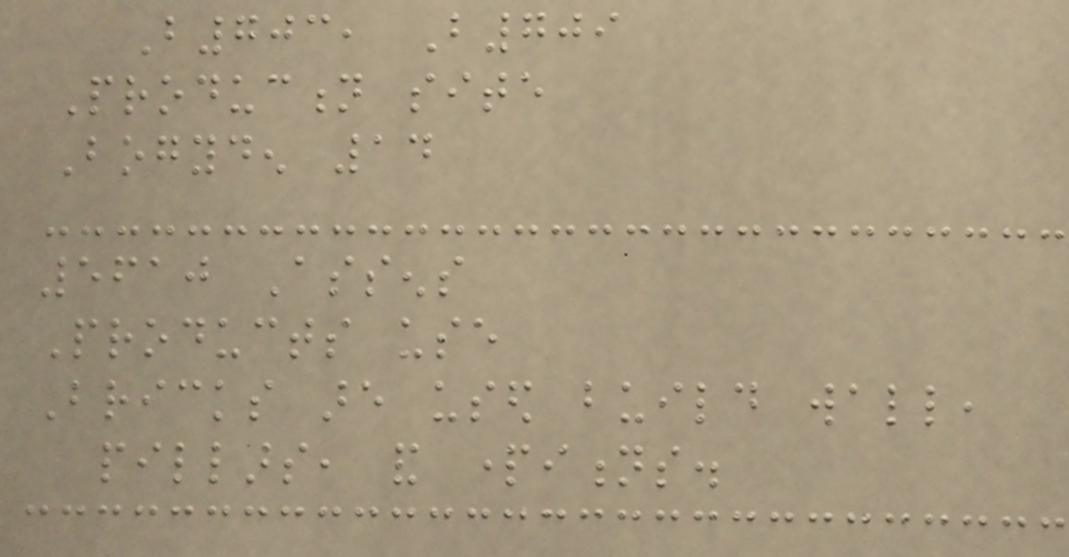B703, B709
Production site
Bogyden 14
5610 Assens
Products use
Bricks are used build wall,
pillars, and partitions.
